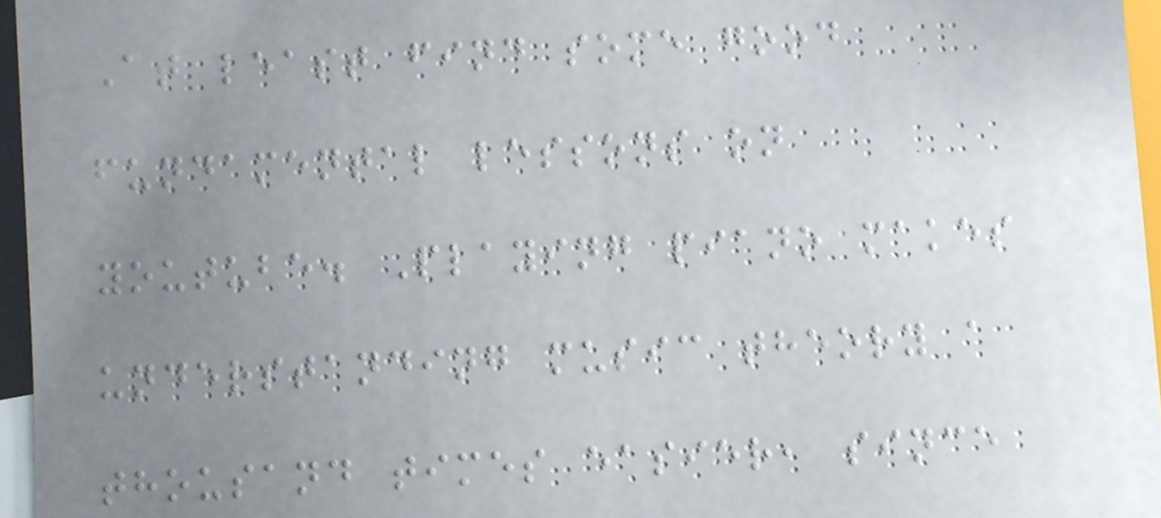At least find some good
fundamental lessons on
youtube. Playing piano makes
understanding music theory a
thousand times easier, since
